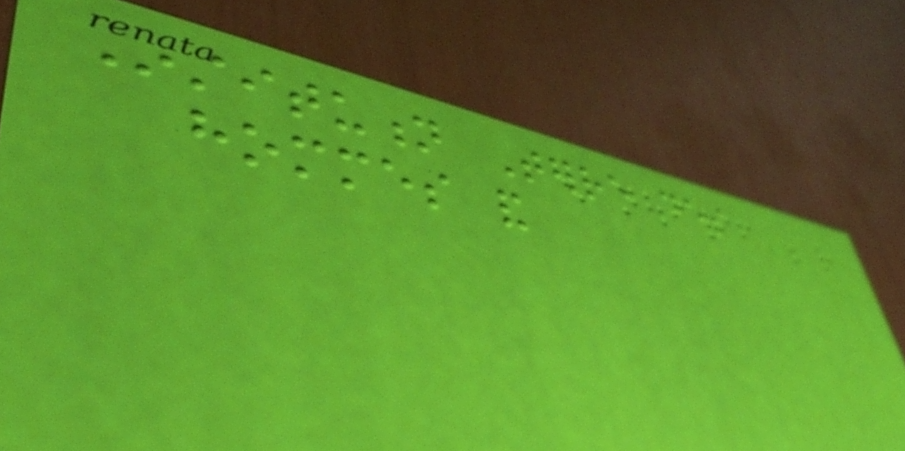Institution Terre des
hommes and
